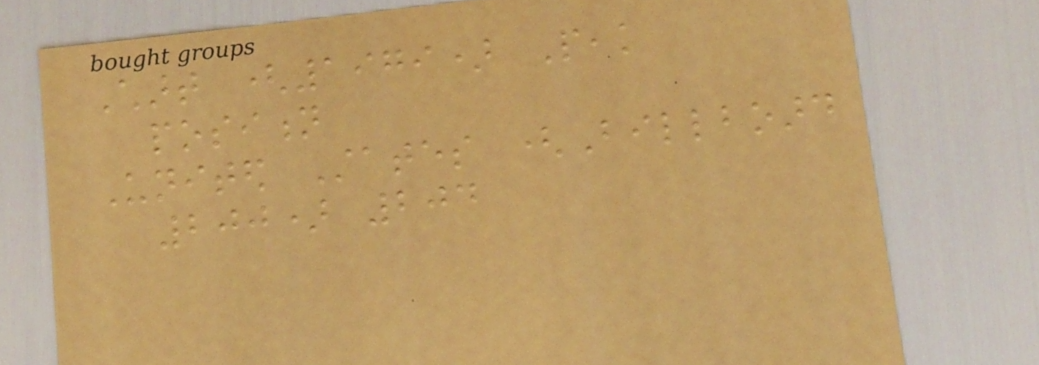Chart (1979) Peak
position
United States (Billboard
200) 204
